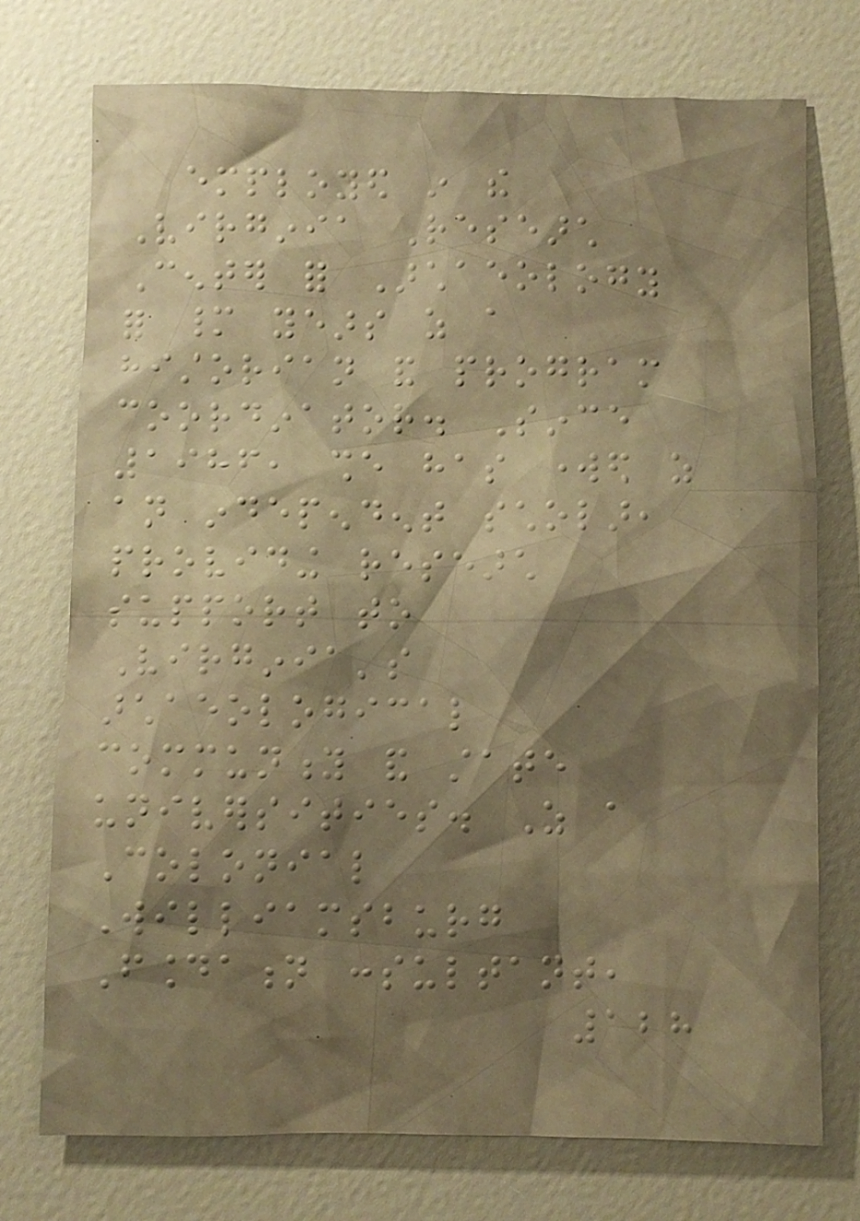employed in the
Virginia Research
Center for Archaeology
for many years as a
historian and program
coordinator. Since
1986, she has worked as
an independent scholar,
providing research
support to
Virginia's
archaeological
community and state
universities. As a
Colonial
Williamsburg
Foundation consultant,
128
